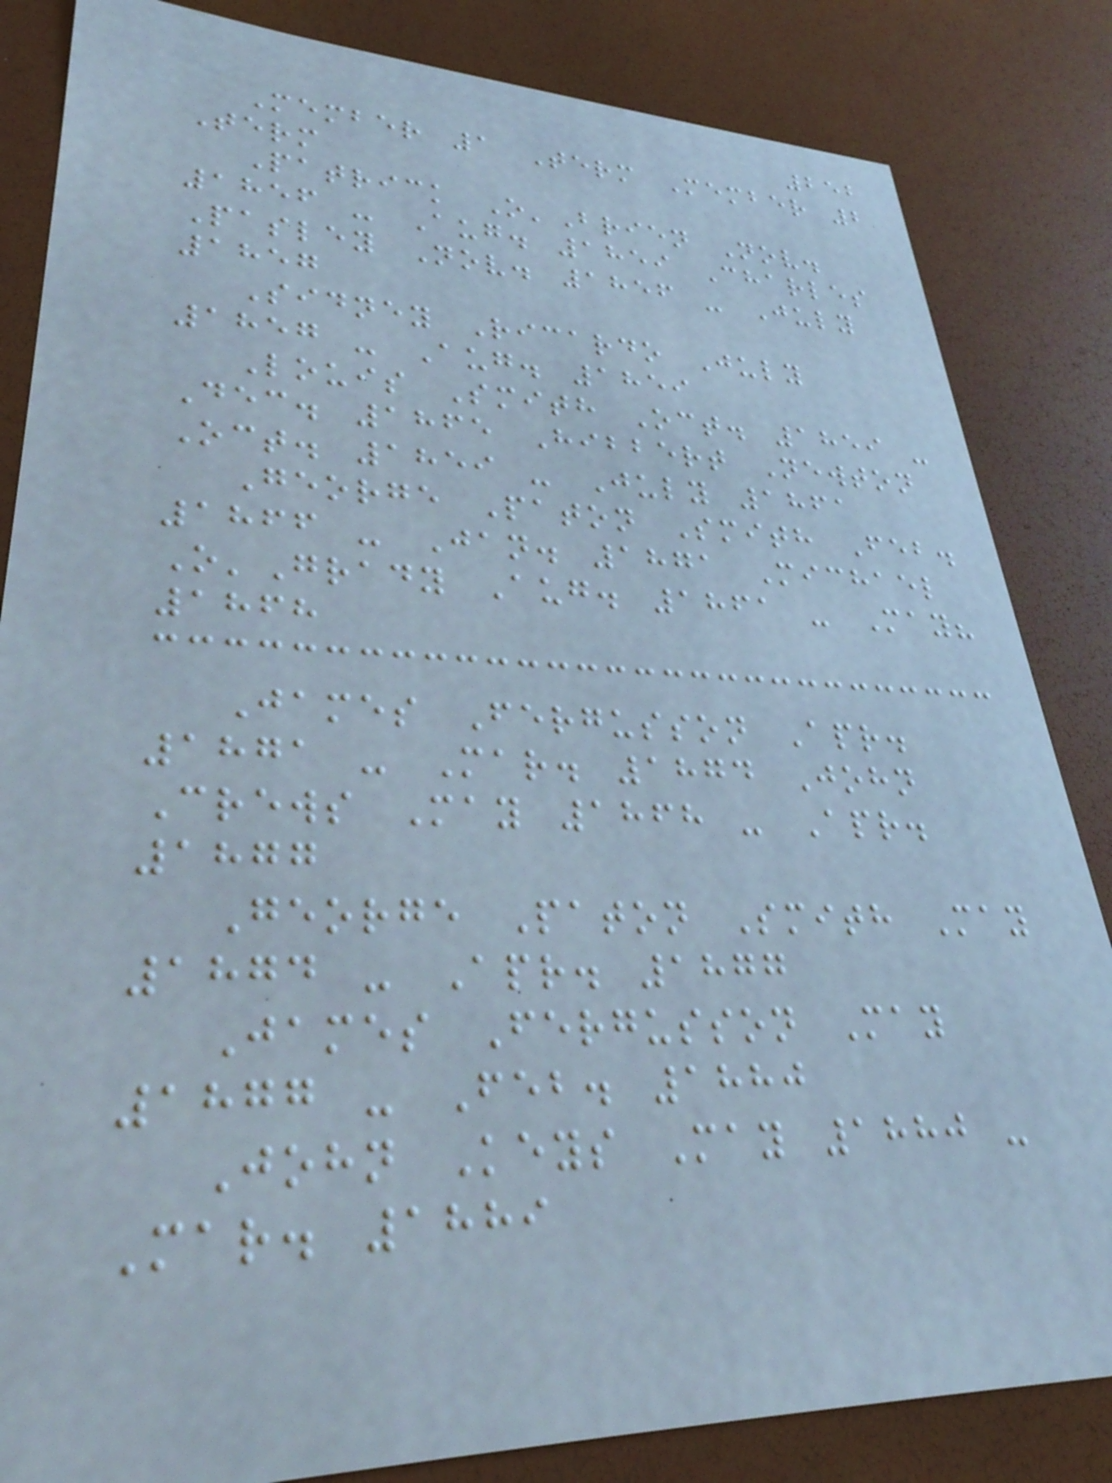252
Member 1 Term Member 2
Term
Patrick O'Brien Nov.
1856 - Aug. 1859 Charles
Pasley Nov. 1856 - July
1857
Sidney Ricardo July
1857 - Aug. 1859
Louis Smith Oct. 1859 -
Dec. 1865 Hibbert Newton
Oct. 1859 - July 1861
George Paton Smith Feb.
1866 - Jan. 1871 Michael
O'Grady Aug. 1861 - May?
1868
James Fergusson Apr.
1871 - Mar. 1874 John
Crews May 1868 - Apr.
1877
George Paton Smith May
1874 - Apr. 1877
James Fergusson May
1877 - Feb. 1880
John Keys May 1880 -
Mar. 1889
